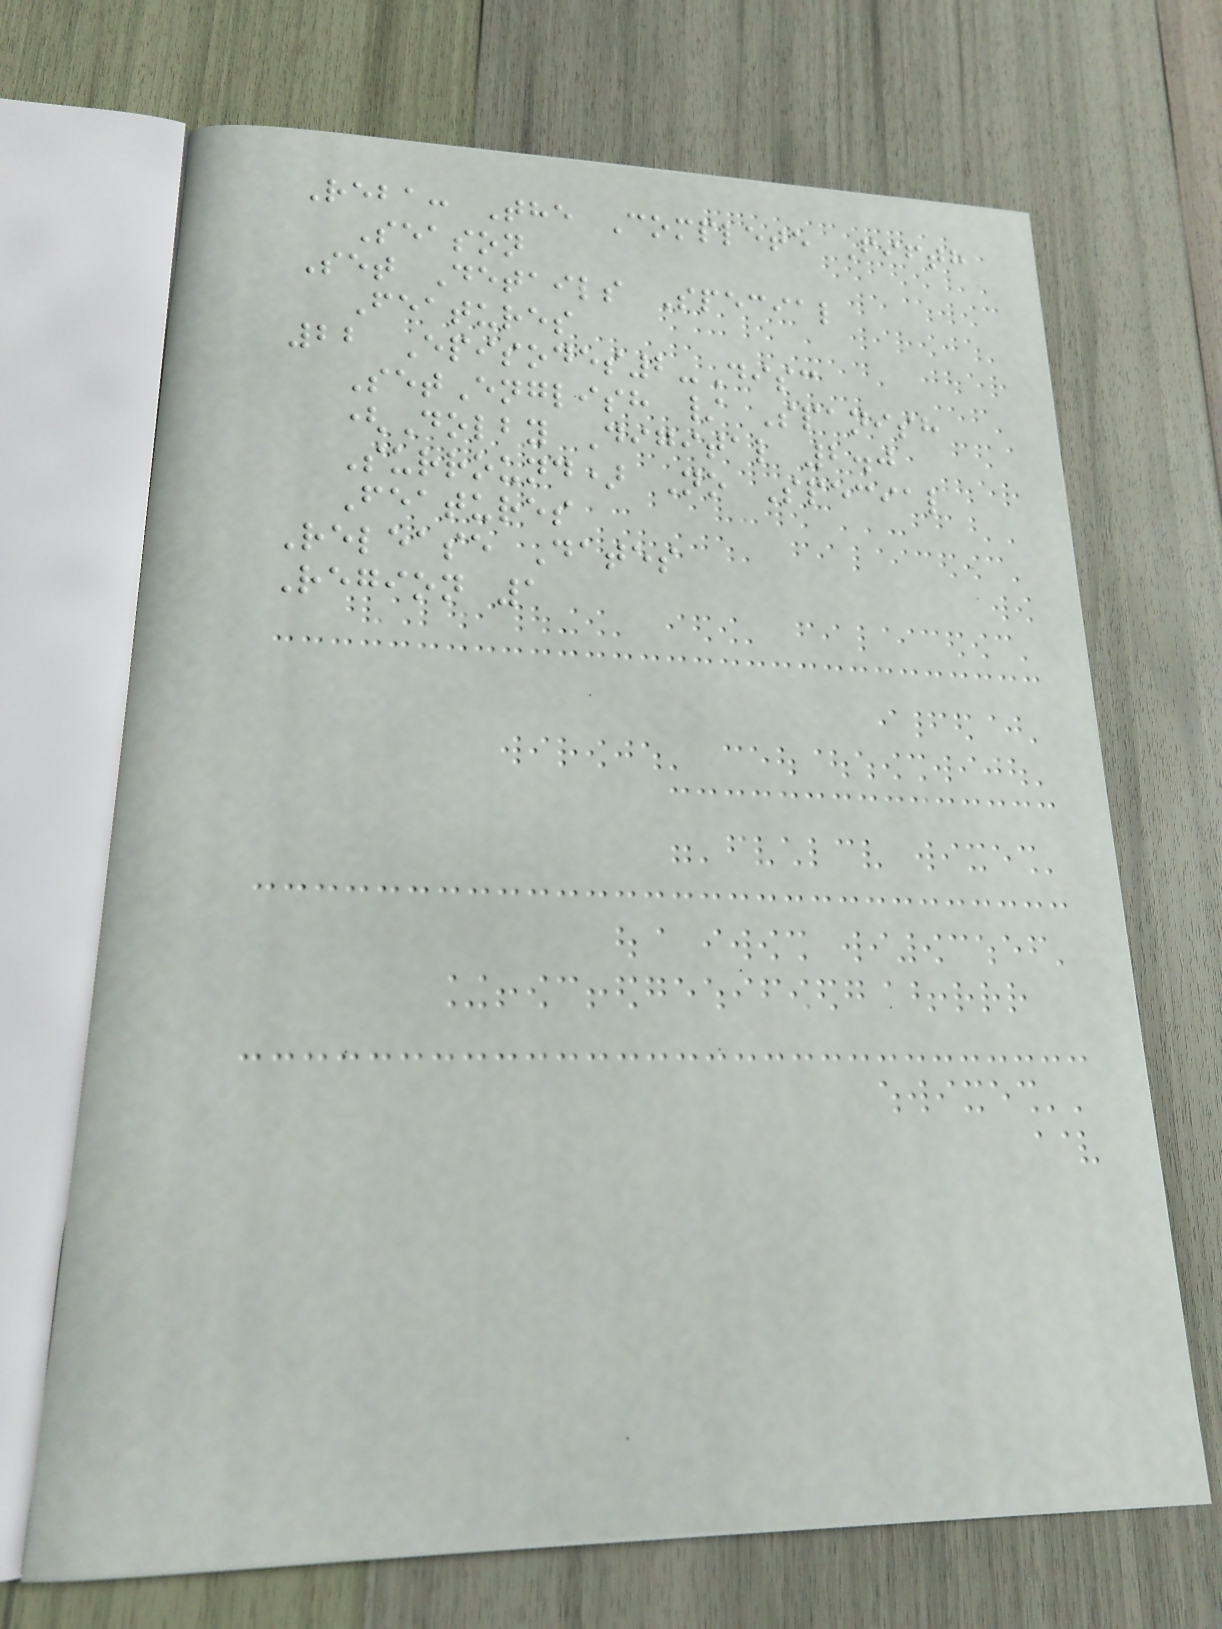Reba: The Complete Fifth
Season
Set Details Special
Features
22 Episodes2-Disc
SetEnglish / Spanish
(Dolby Digital 2.0
Surround) No Special
Features
Release Dates
Region 1
